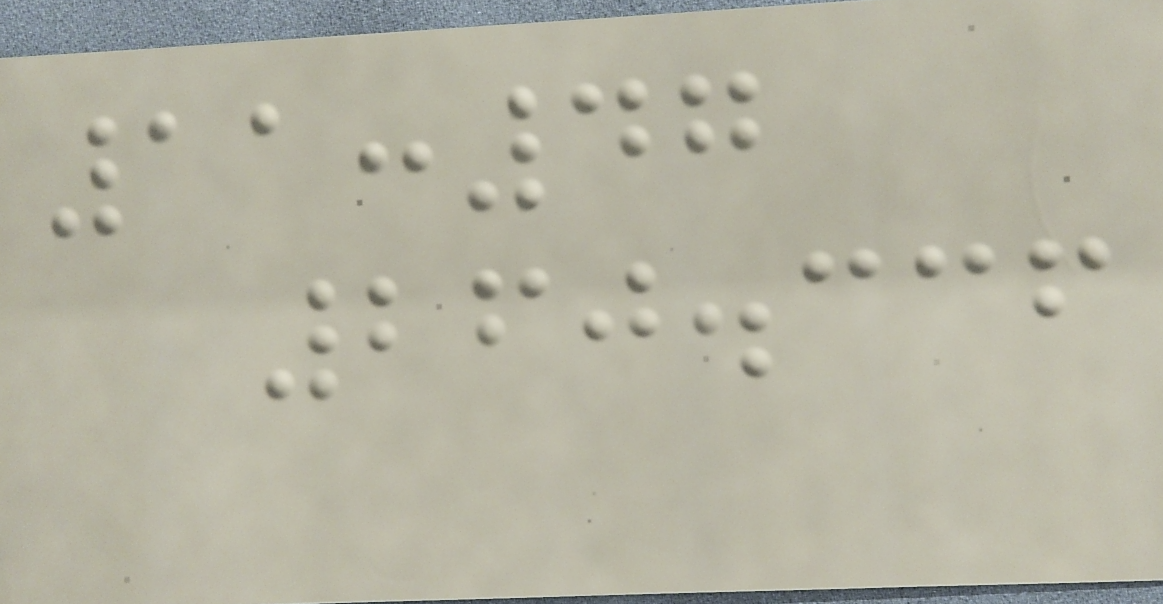11:47
260.336
